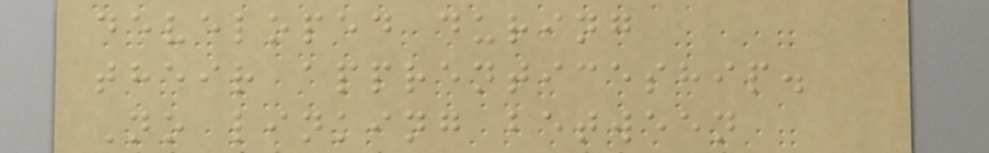developed during
their apprenticeship.
No linking between
